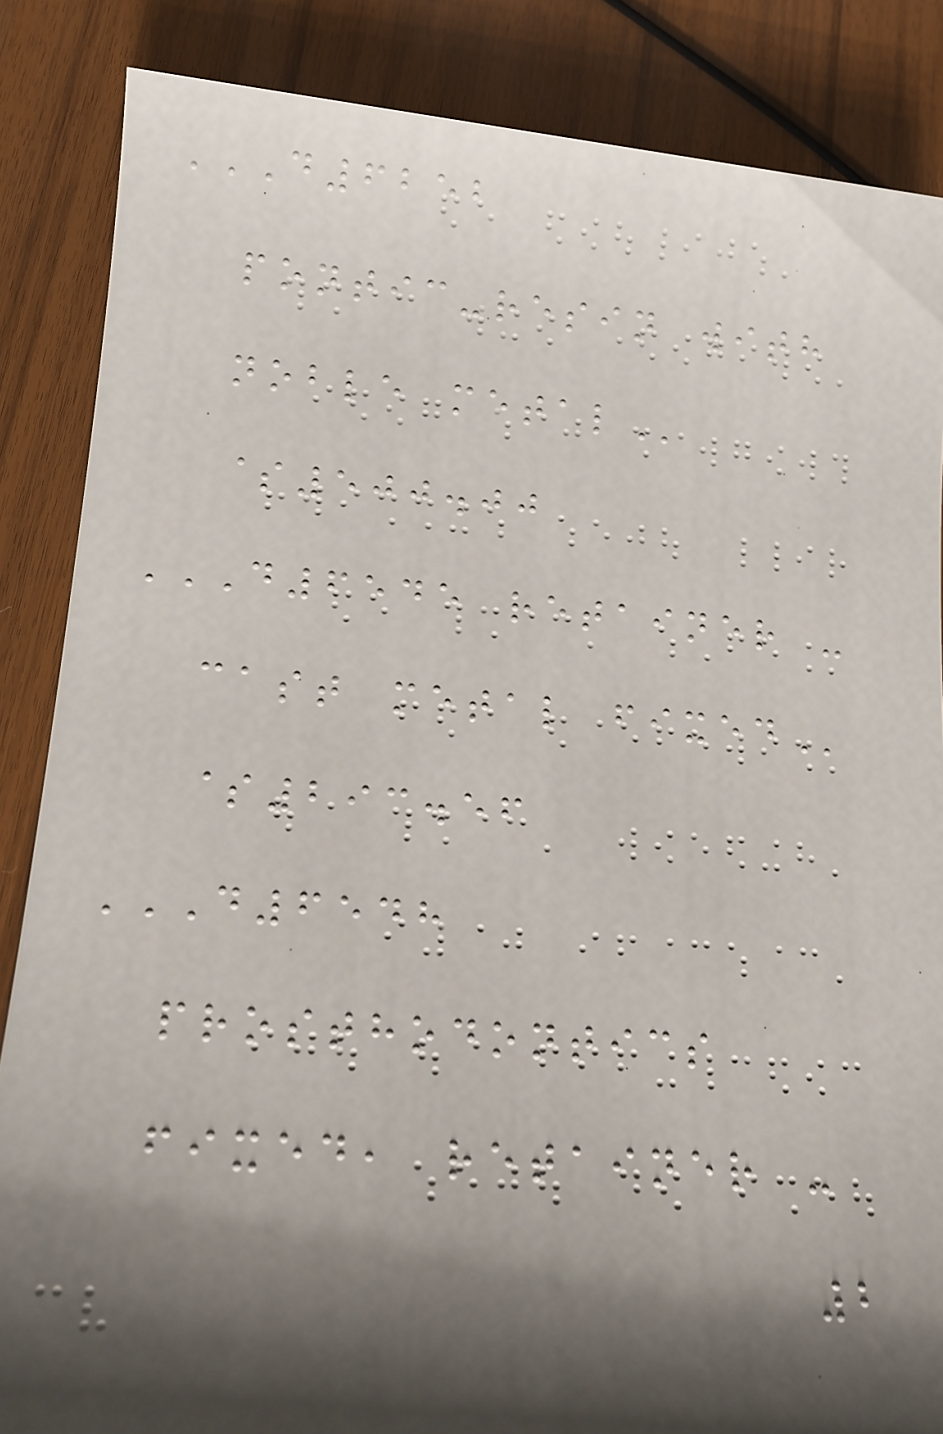D6252
PONTIC-RESIN WITH
NOBLE METAL
$500.00
D6545 RETAINER -
CAST METAL FIXED
$293.56
D6548
PROSTHODONTICS
FIXED, RETAINER -
2
